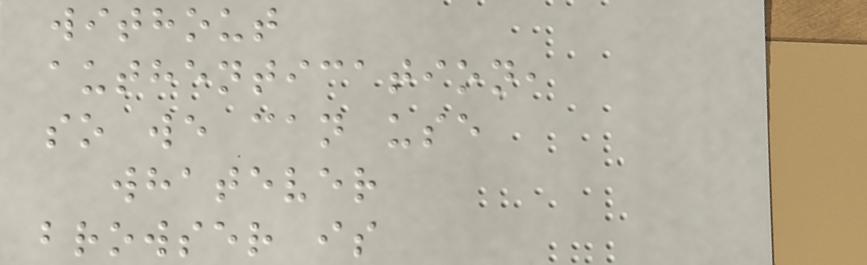without
authentication,
so we can use
whatever
browser is
